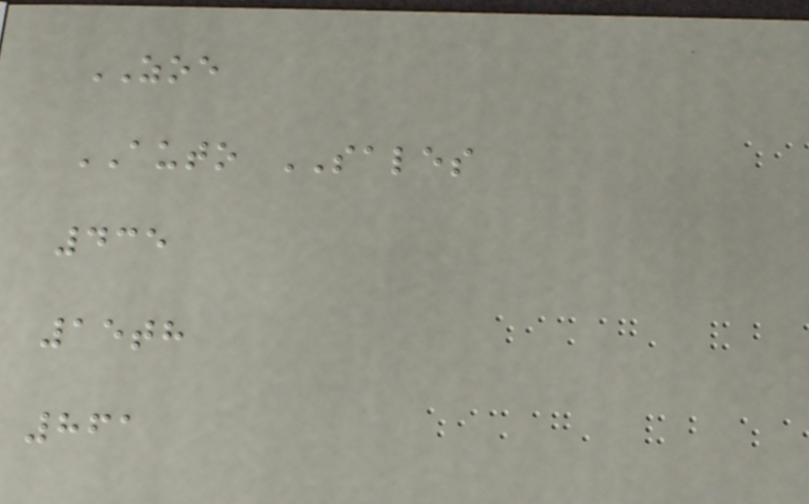ZOE
AUTO SALES
435
15th
861
